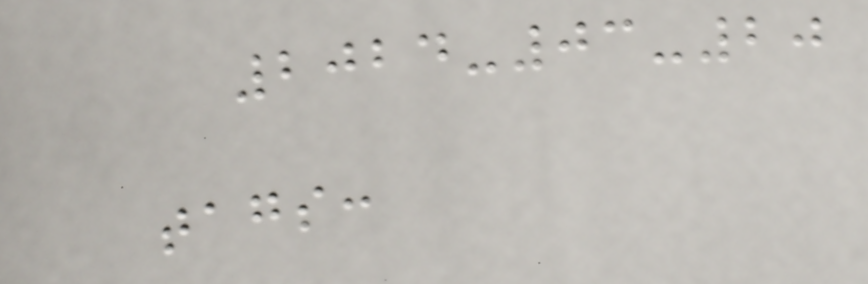2024-03-20
tags:
